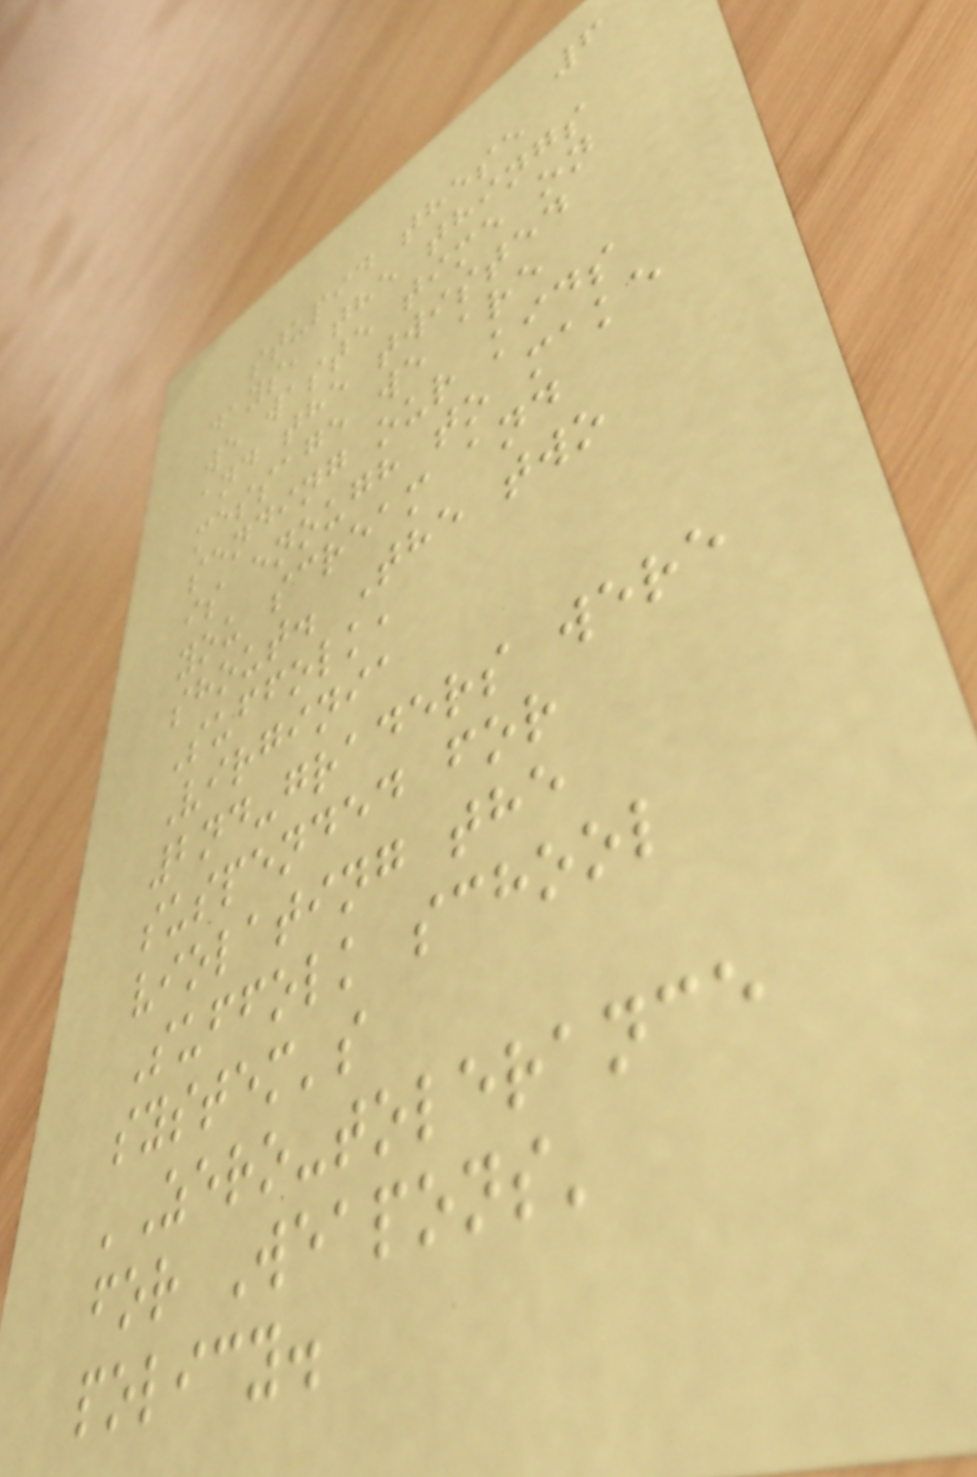6
stupid these
days, the things
we waste time on
and the twisted
message we are
sending our kids
is enough to make
you scream and
shout. The two
Suffolk,
Virginia
2nd-graders were
suspended for
violating the
Suffolk school
system's
'Zero-tolerance
for Weapons'
policy.
